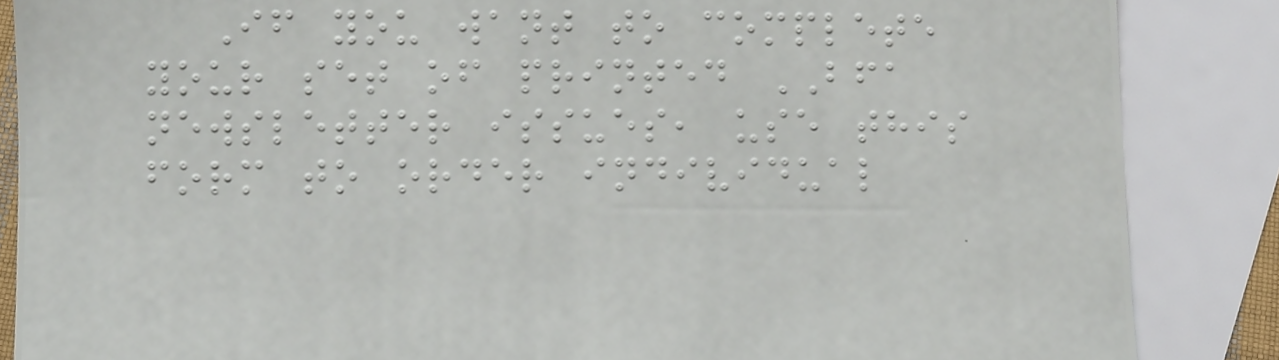If you want to complete
your set of printed BFA
newsletter issues, use this
form to order individual
